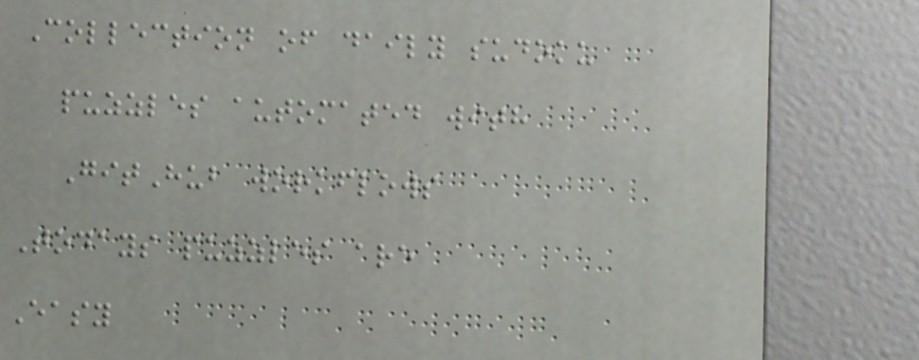Collection of daily sudoku
puzzles automated with
GitHub workflows
Todays puzzles are
Easy
